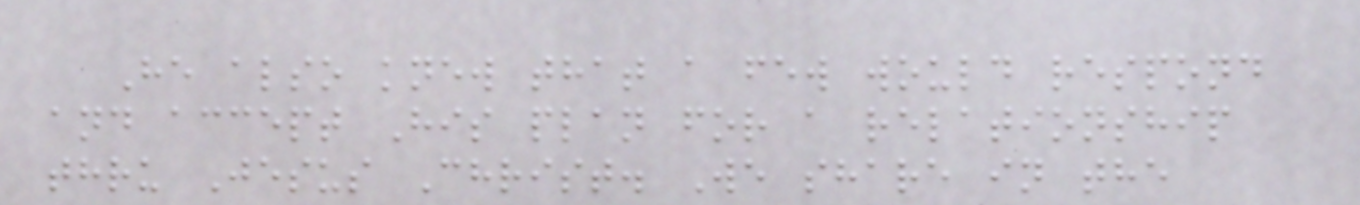He also knew that a few would respond
and accept His plan for a relationship
thru Jesus Christ. We share in the
